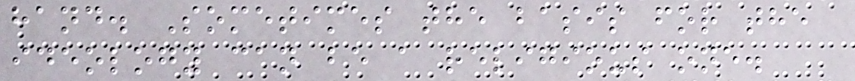hand. Sometimes the basis for the
ideology can be a religious one.
